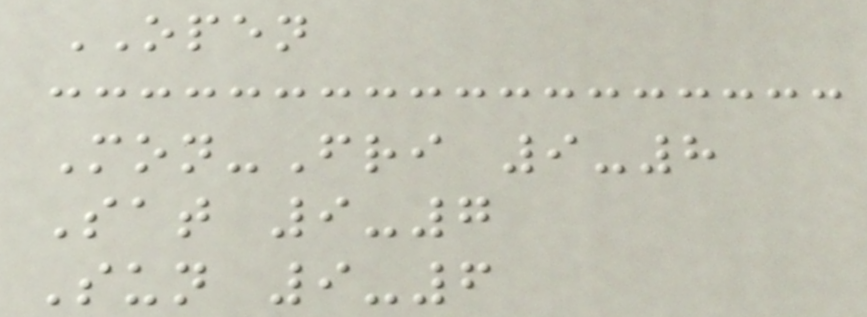OPEN
Mon-Fri 9-8
Sat 9-7
Sun 9-6
